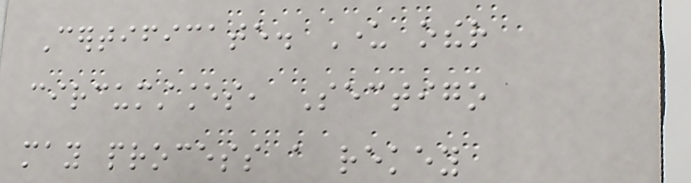Certificate. Under other
circumstances, Sectigo
may process a rekey
